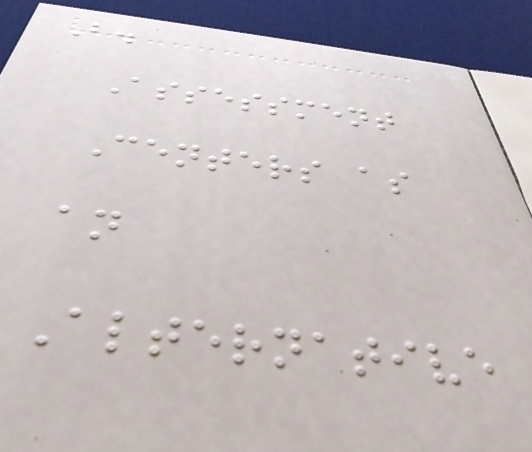B.
Assessment
Centers as
an
Alternative
